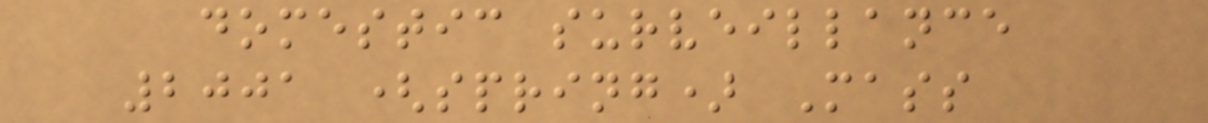domestic surveillance
2001 (spring) Mass
